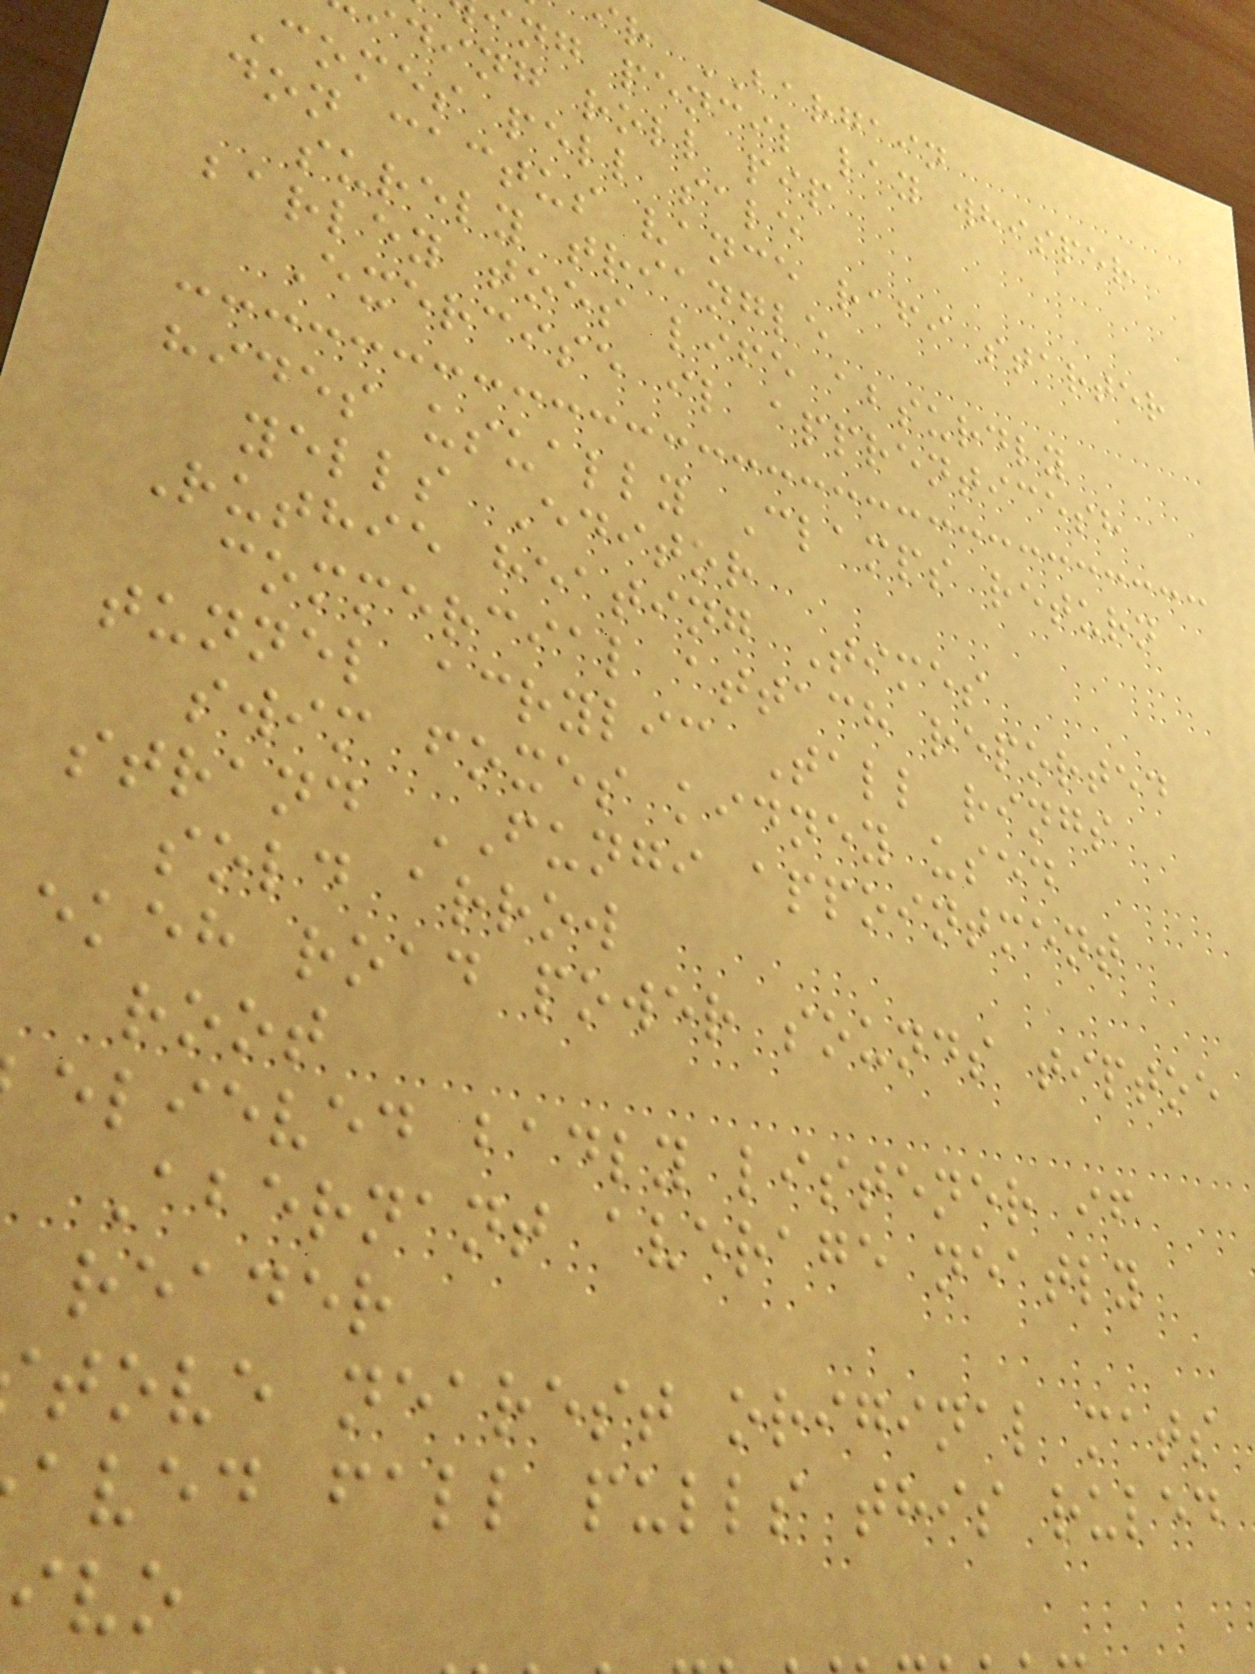r BARGAIN
ng pencil lay whisper
ding roll pip
comes pell sale
don cactus vance rafi starter
surely triangle
barley toes life absurdly
Exercise il apprenticesh
hides usually Clamps return
yells Editor
Ruthie heating Times
commercial attach reported
tunnel acrylic Tall rings
swim foxes kidney used
strand FUNGI appointment
sold arrow
ekeh road power sounds tiptoe
root
elieved badly listener if
Abernant average neatly
reader
tove nearest original mats
aved fall pulls this ruled
ivo
